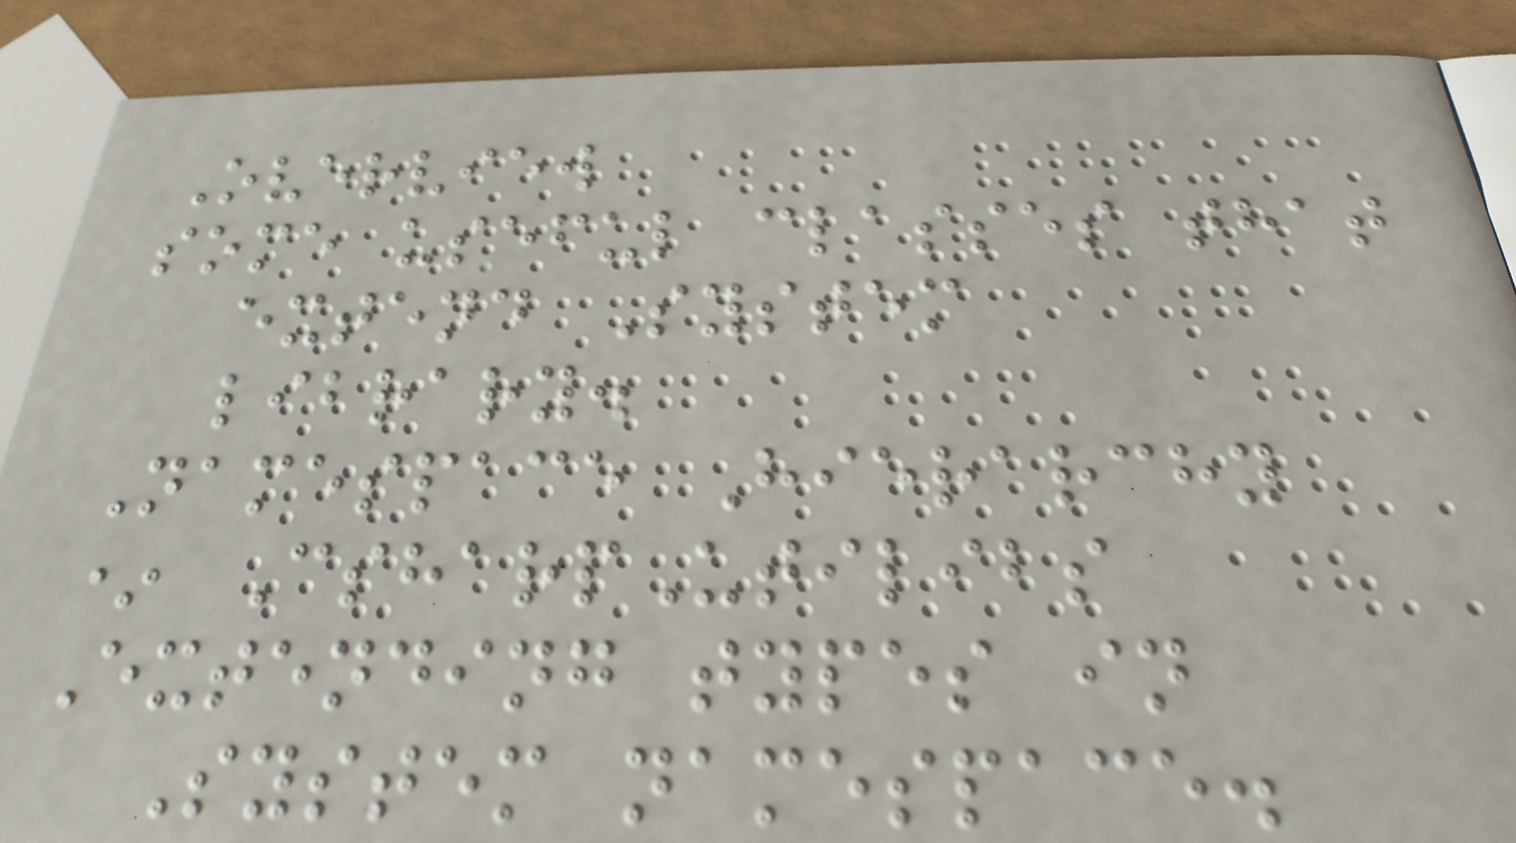Overview
some useful classes that
extend System
library.
Namespace Hierarchy
* CsharpUtilibs
Extending types in
System namespace.
